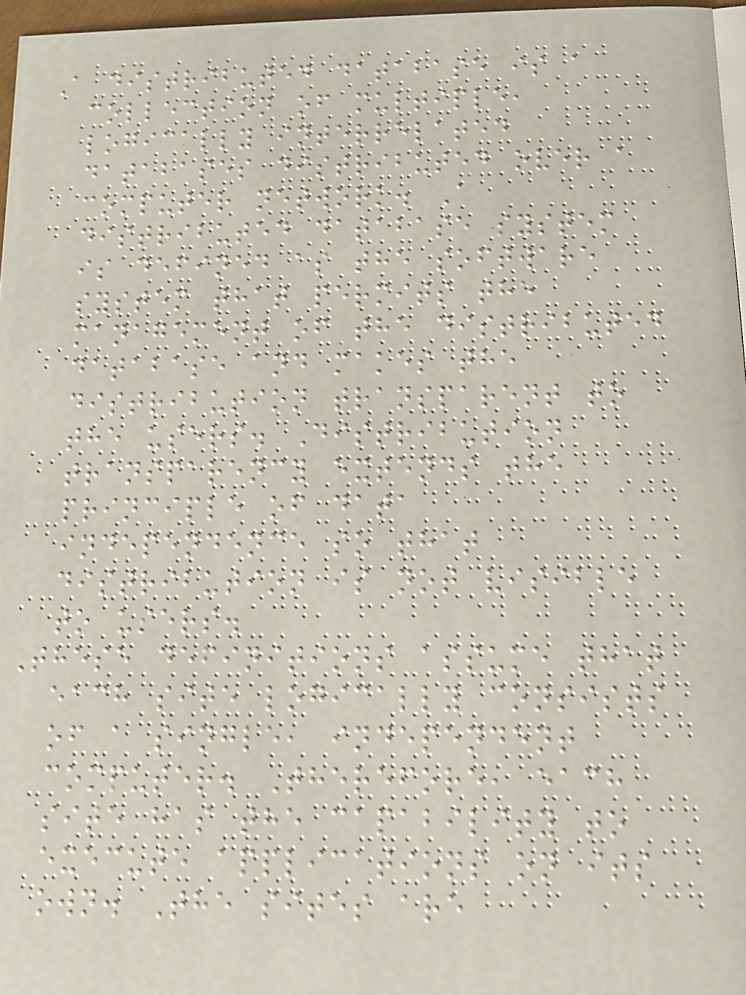A distributed database is a
collection of multiple,
logically interrelated
databases distributed over a
computer network. A
distributed database system
is defined as the software
system that permits the
management of the distributed
database and makes the
distribution transparent to
the users. Distribution
transparency extends the
principle of data
independence so that
distribution is not visible
to users.
These definitions assume that
each site logically consists
of a single, independent
computer. Therefore, each
site has the capability to
execute applications on its
own. The sites are
